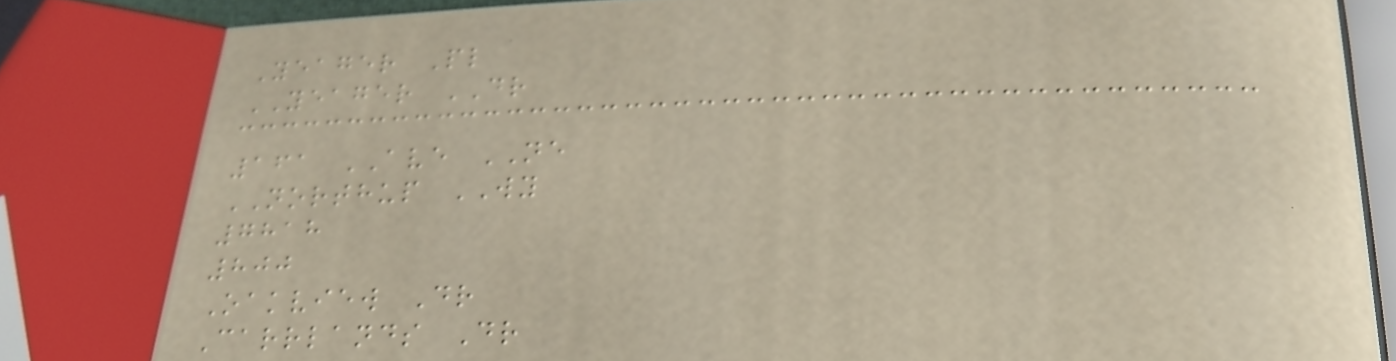Yeager Pl
YEAGER DR
161 AVE NE
NORTHUP WY
7818
800
Oakview Dr
Carrlands Dr
